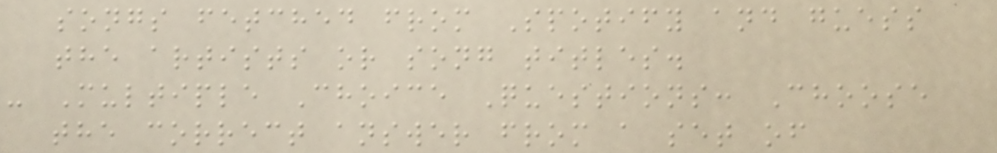songs fetched from Spotify and guess
the artists or song titles.
- Multiple Choice Questions: Choose
the correct answer from a set of
